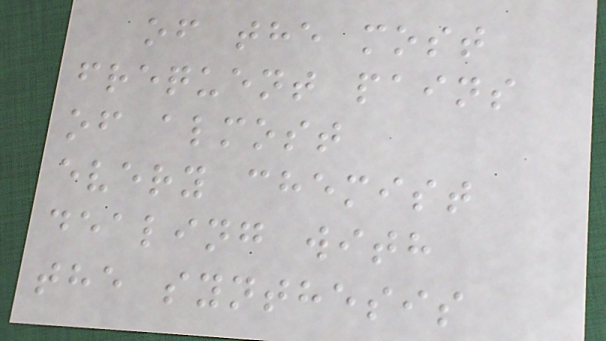of the most
frequent pains
of almost
every chemist
dealing with
the synthesis
